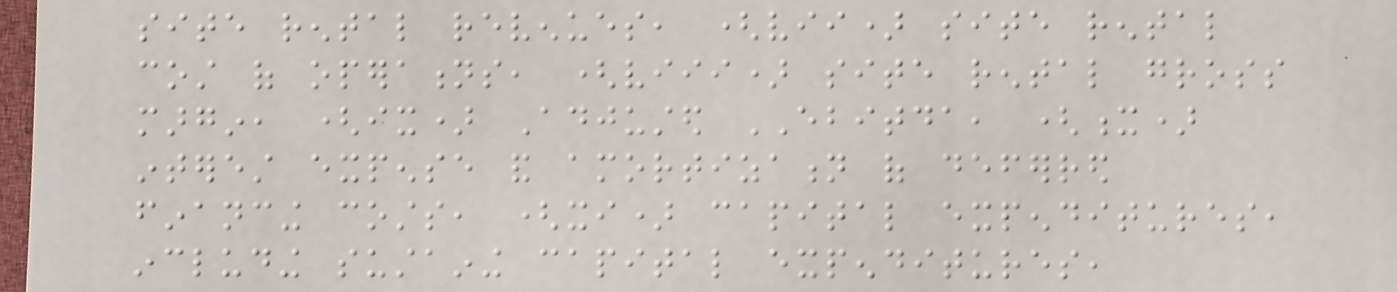site rental revenues, (vii) site rental
cost of operations, (viii) site rental gross
margin, (ix) Adjusted EBITDA, (x)
interest expense and amortization of deferred
financing costs, (xi) capital expenditures,
including sustaining capital expenditures,
